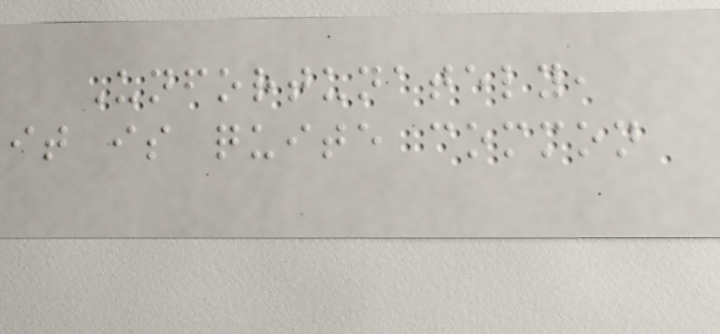Unfortunately,
it is quite common
